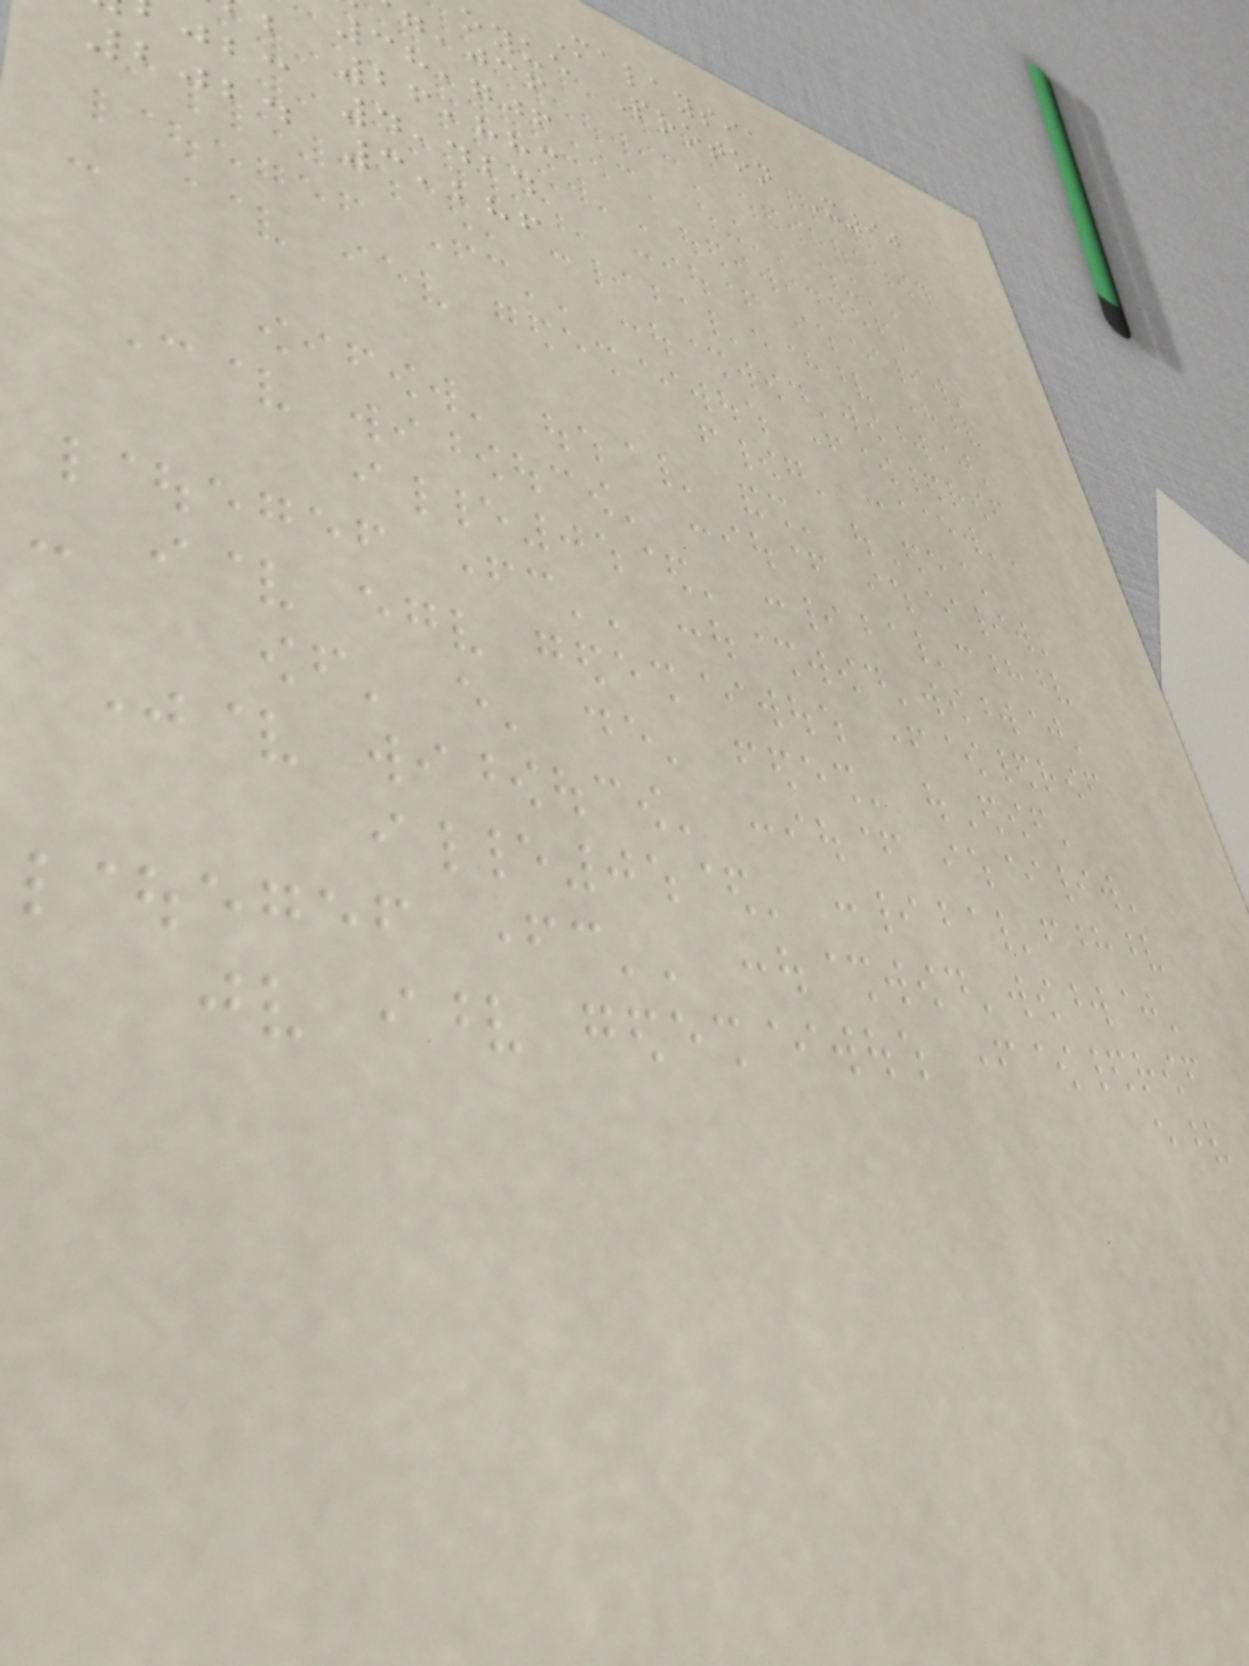Malaysia
oyue Proton X90
,jcf
38,706
b 26,883
jbc 4,424
2024 3,286
